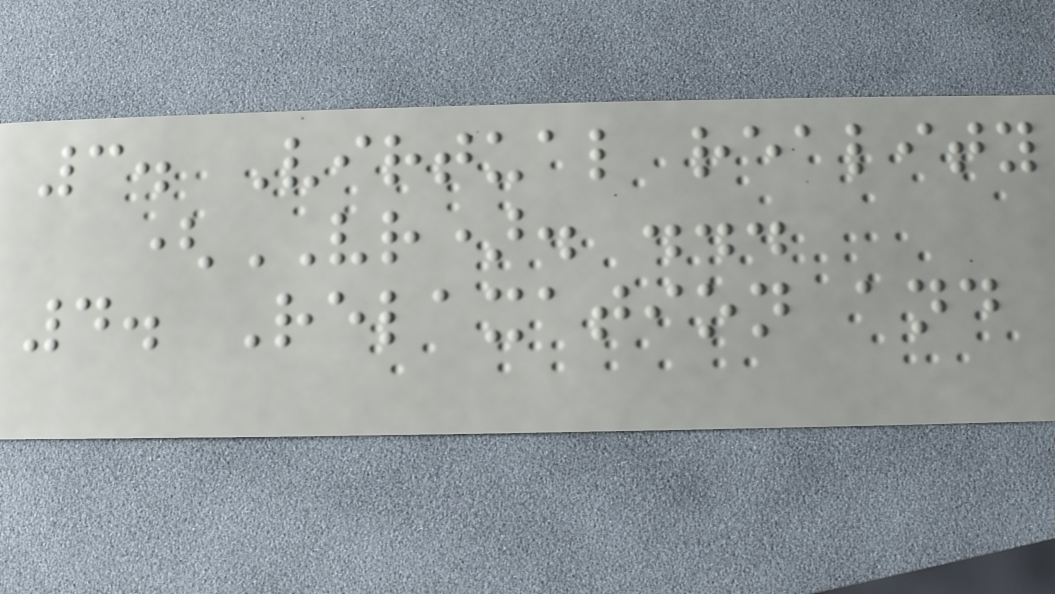3. Virtual reality
(VR). ...
4. Relaxation and
